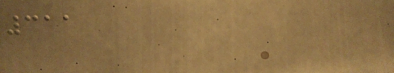311
